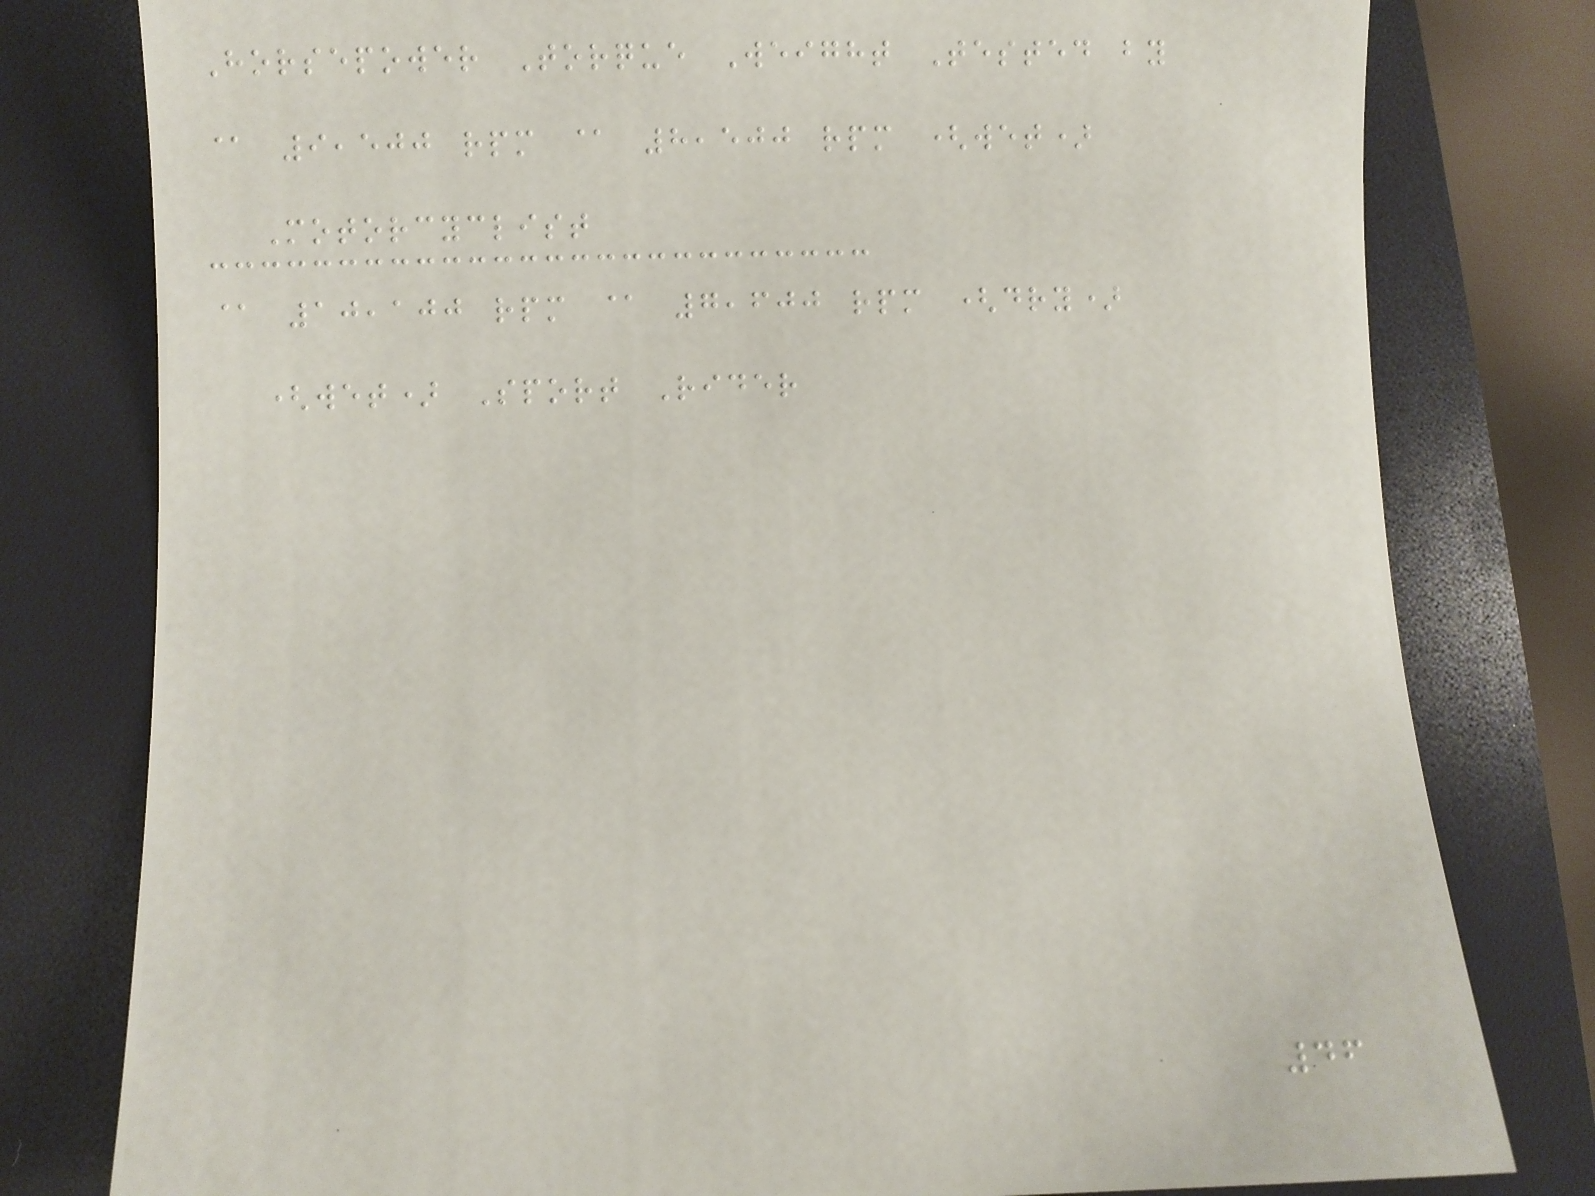Horsepower Torque Weight Tested by
@ 9,500 rpm @ 8,500 rpm (wet)
Motorcyclist
@ 10,100 rpm @ 7,600 rpm (dry)
(wet) Sport Rider
46
